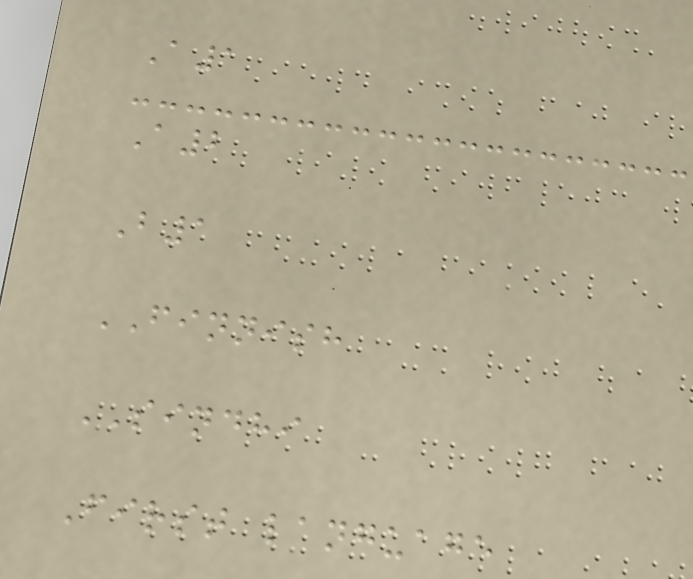A1
A2
B1
FINNISH
SINDHI
First language
